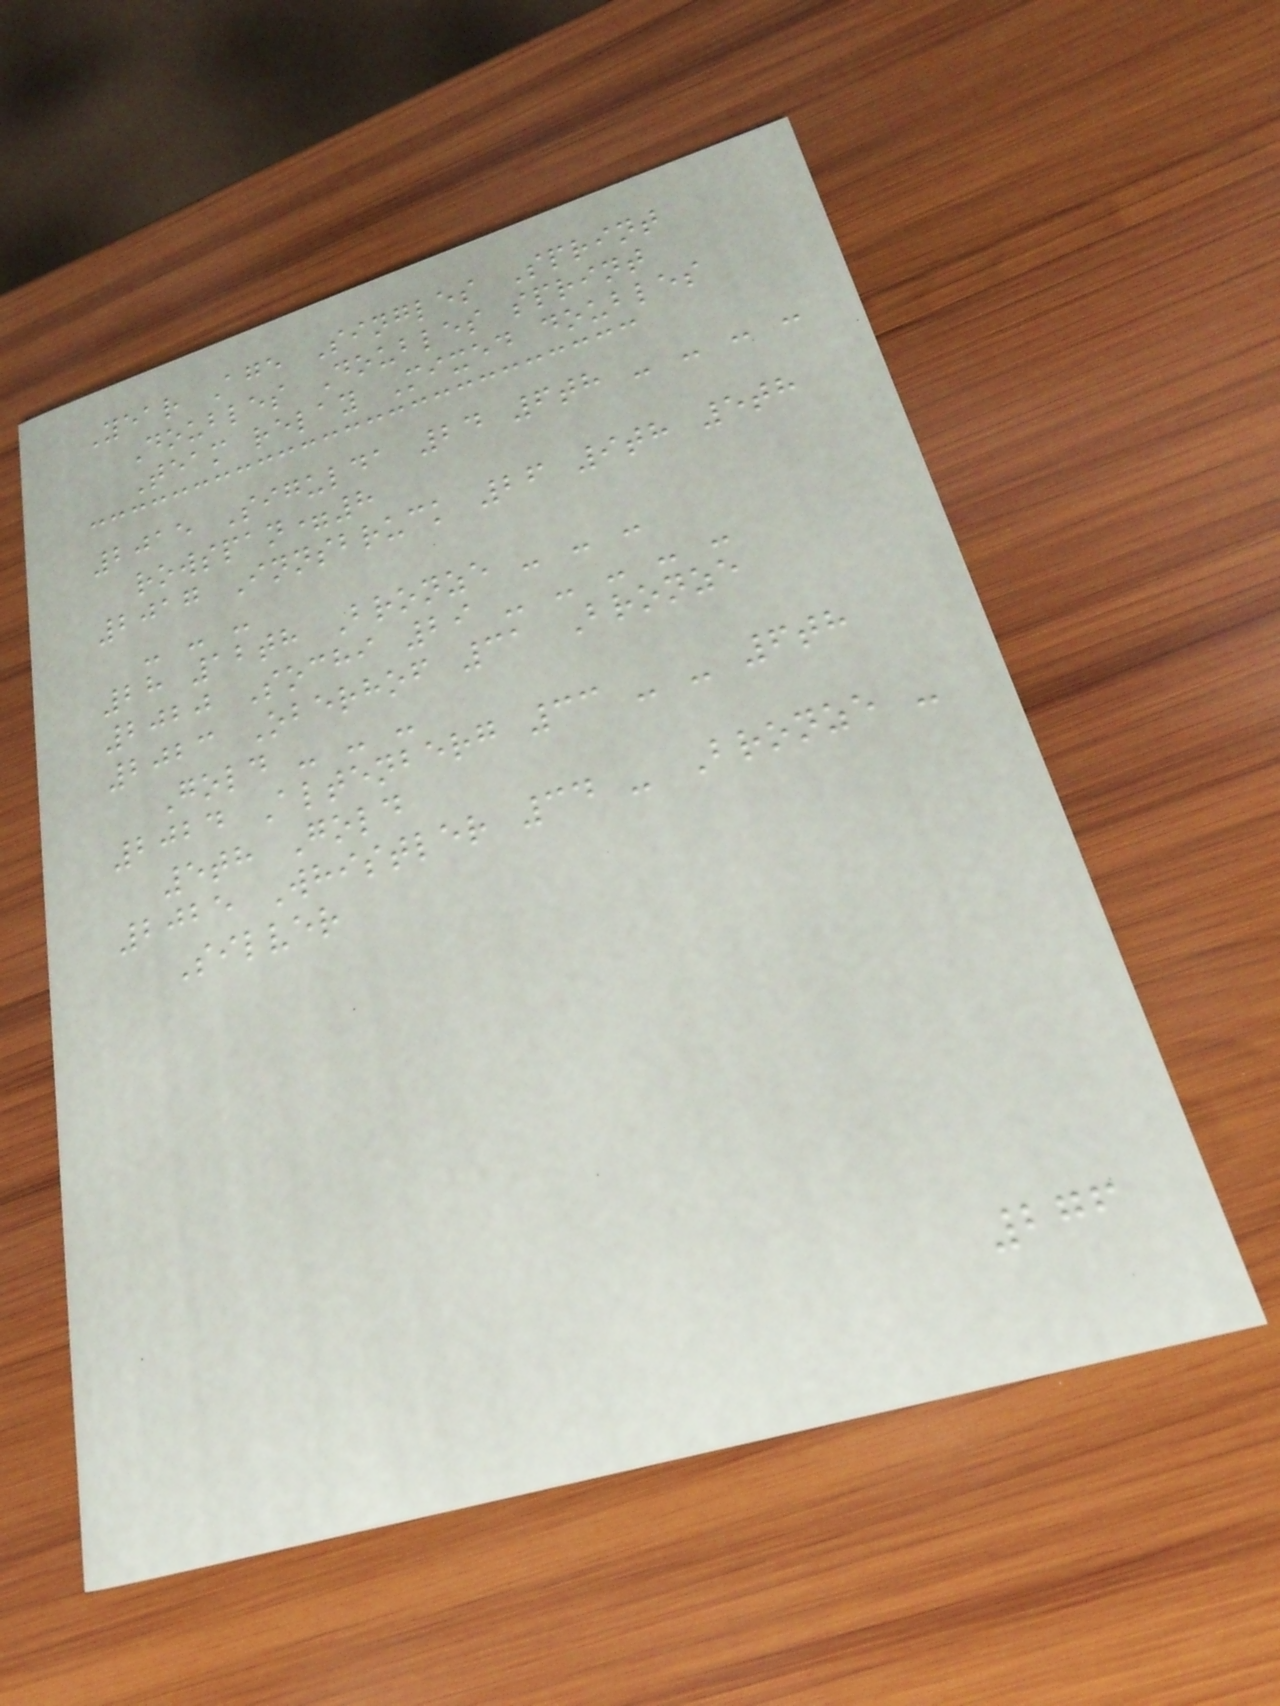Year Age Singles Sprint
Doubles Doubles sprint
Team relay Mixed doubles
2015 Sigulda 24 6th - - - -
rowspan=8
2017 Innsbruck 26 9th 5th
- - -
28 12th Bronze - - -
2020 Sochi 29 - - - - -
2023 Oberhof 31 Bronze
Gold - - -
2024 Altenberg 33 - - 6th
5th Gold
2025 Whistler 34 - Bronze -
Silver
276
